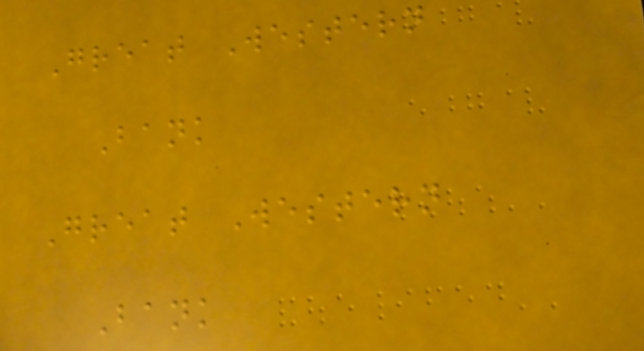Great Western
Bank
Great Western
Bank
